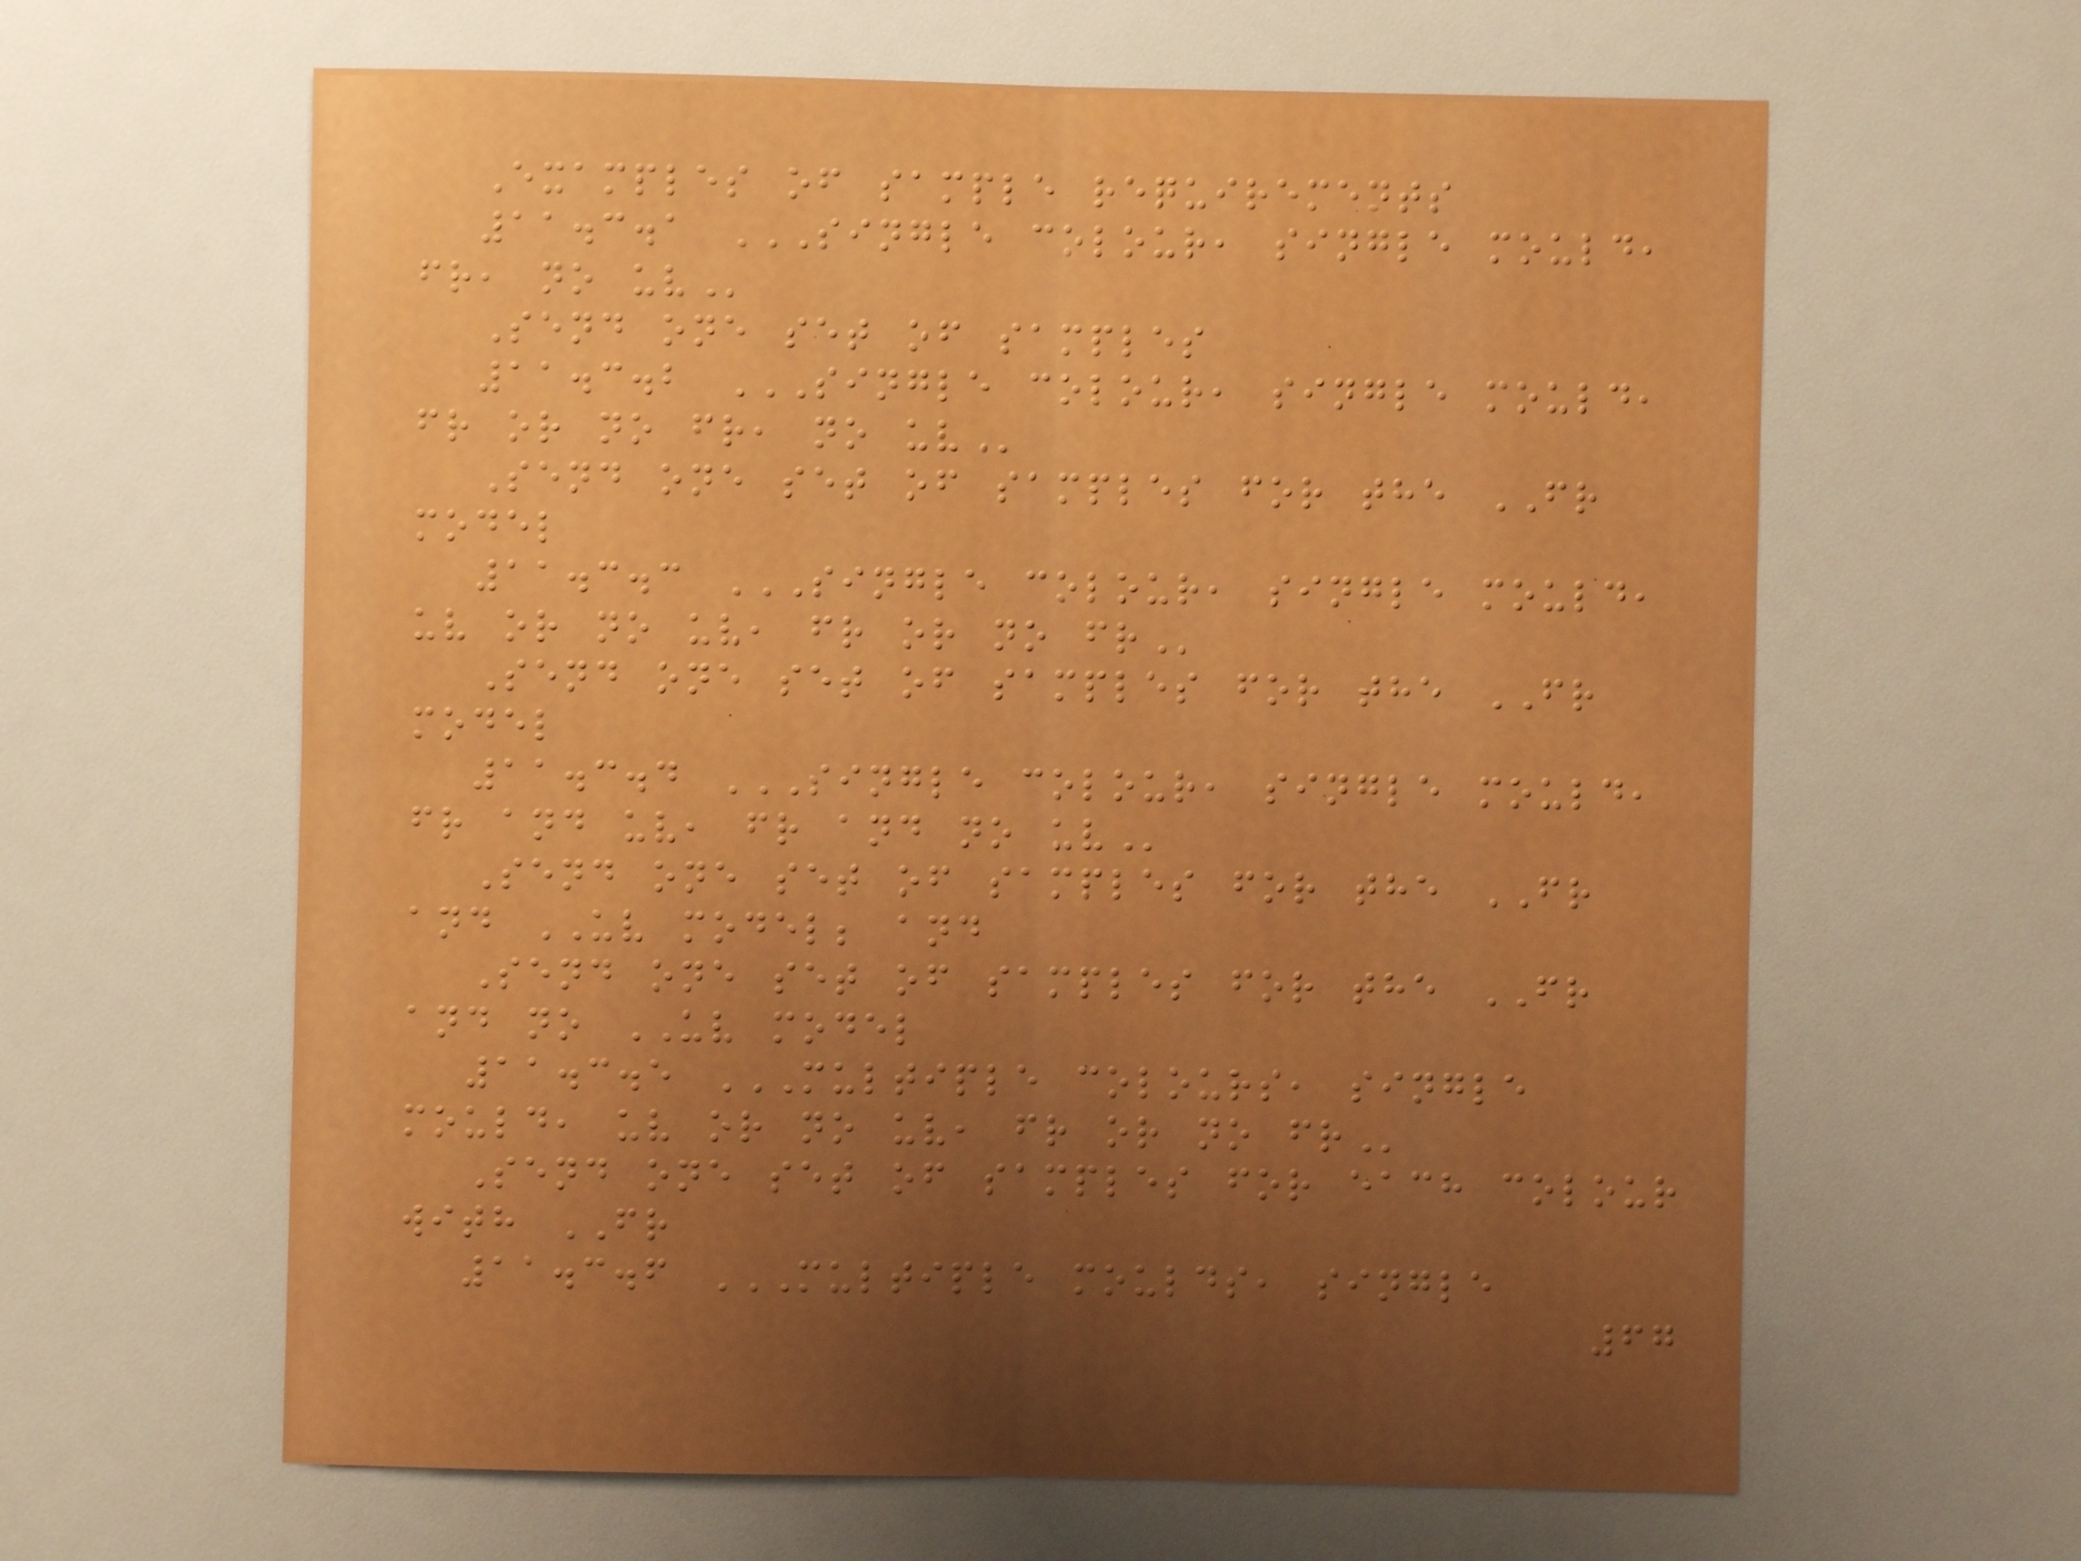Examples of sample requirements
11.3.1 SINGLE COLOUR, SINGLE MOULD,
FR, NO UV
Send one set of samples
11.3.2 SINGLE COLOUR, SINGLE MOULD,
FR OR NO FR, NO UV
Send one set of samples for the FR
model
11.3.3 SINGLE COLOUR, SINGLE MOULD,
UV OR NO UV, FR OR NO FR
Send one set of samples for the FR
model
11.3.4 SINGLE COLOUR, SINGLE MOULD,
FR AND UV, FR AND NO UV
Send one set of samples for the FR
and UV model; and
Send one set of samples for the FR
and no UV model
11.3.5 MULTIPLE COLOURS, SINGLE
MOULD, UV OR NO UV, FR OR NO FR
Send one set of samples for each colour
with FR
11.3.6 MULTIPLE MOULDS, SINGLE
67
